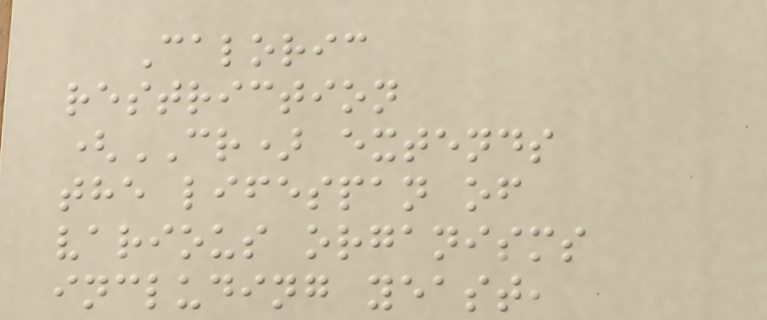Caloric
restriction
(CR) extends
the lifespan of
various organisms
including yeast,
